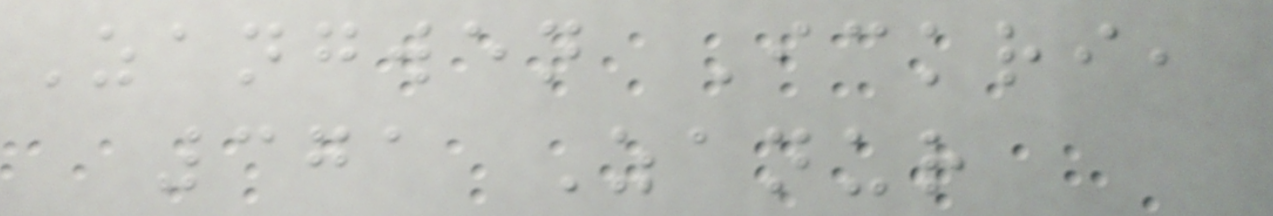Zangwen Ickri,
371 Zanur
